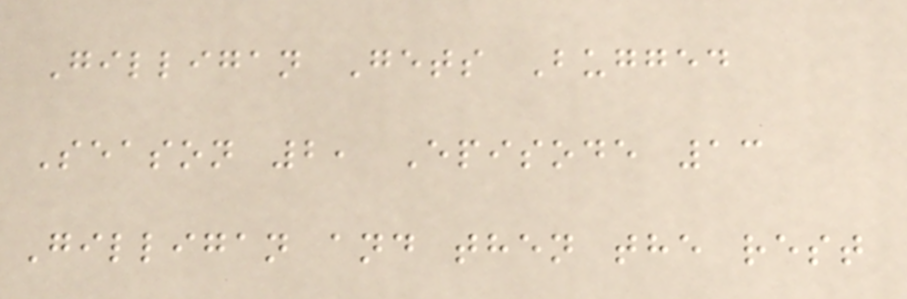Gilligan Gets Bugged
Season 2, Episode 13
Gilligan and then the rest
